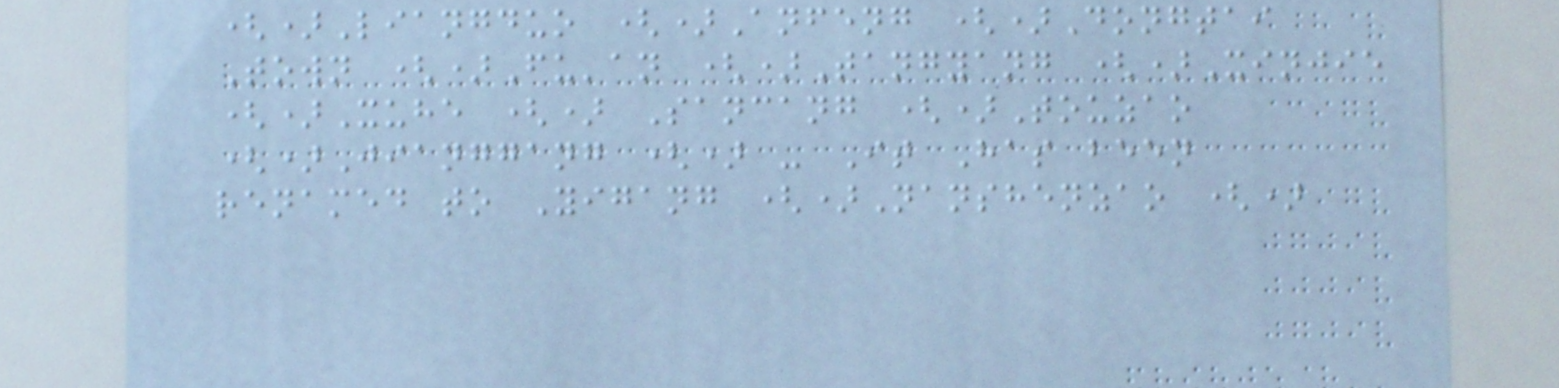()Liangduo ()Anfeng ()Dongtai
Town ()Fu'an ()Tangyang ()Xinjie
()Xuhe () Sancang ()Touzao
()Jianggang () - It Has been
renamed to Yigang ()Nanshenzao ()
